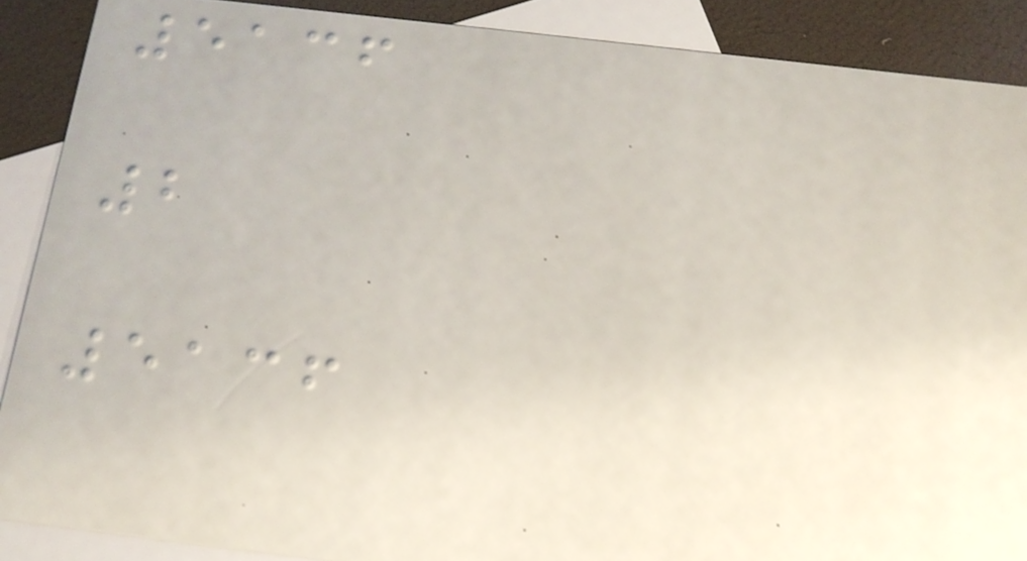5136
2
5136
